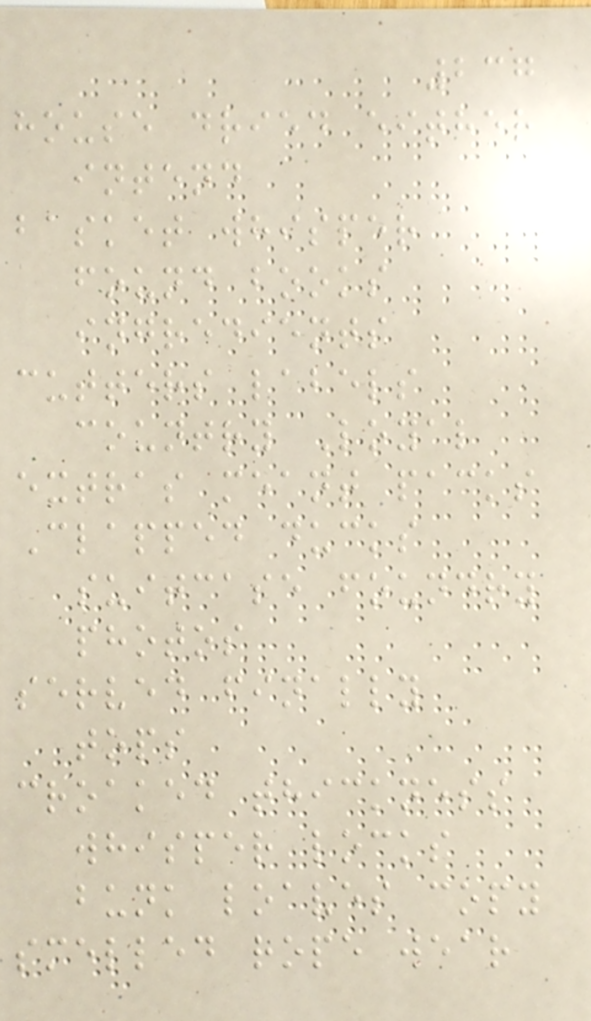237
house dried either
intend
basket whisper
found books
ingredients
cutters labels
country Loyal
extras meant packs
Clapped ducks
suitcase foundry
photos
served finally
tops
croaked thickness
whisper locks
bunk loaves copy
smelled rope wear
